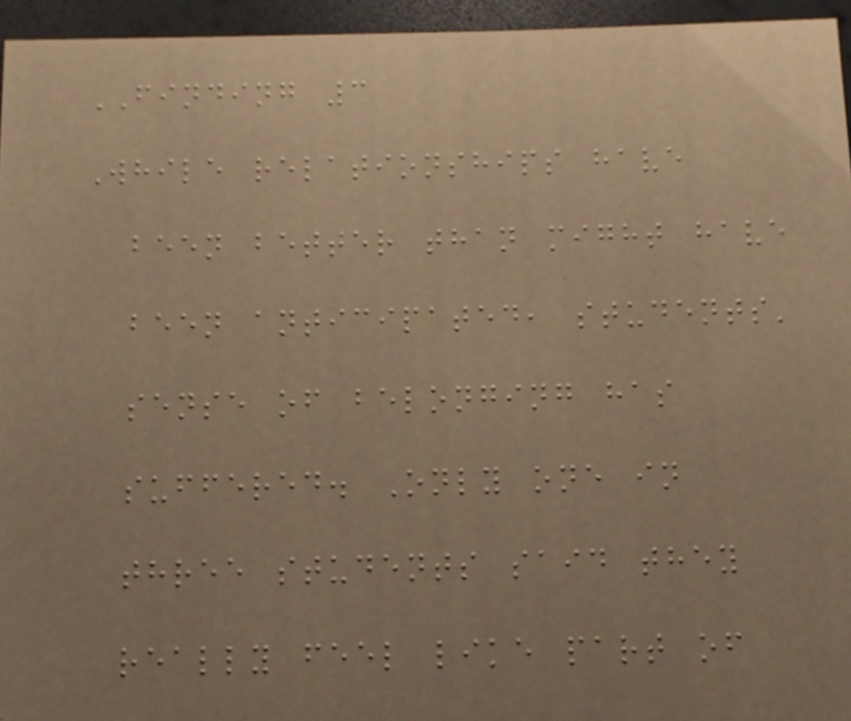FINDING 3
While relationships have
been better than might have
been anticipated, students'
sense of belonging has
suffered. Only one in
three students said they
really feel like part of
